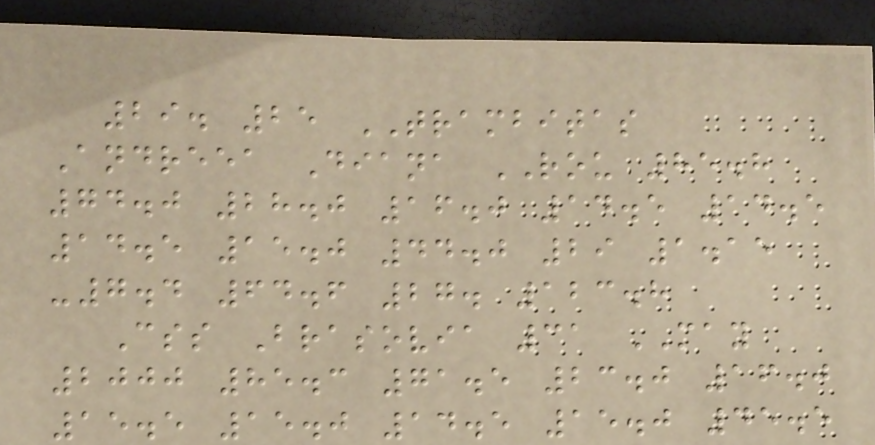29. 25 TRAMBITAS
Andreea Diana ROU 85.8
74.0 28.0 16.0 14.5 14.5
14.5 15.0 44.0 29 1.15
-7.4 64.6 27. 123.8
Css Brasovia 31 MAY
2000 85.3 71.5 23.0 16.0
15.5 15.0 14.5 15.0 45.5
